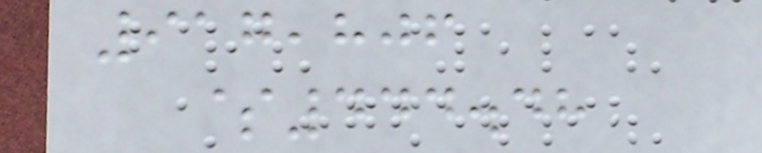917,806
$444.48
